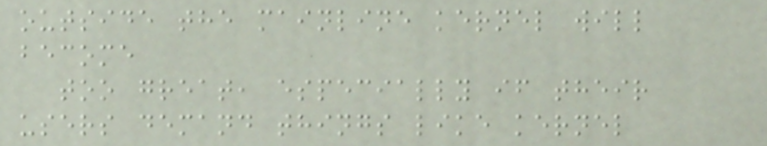outside the mainline kernel will
become
too great, especially if their
users demand things like kernel
